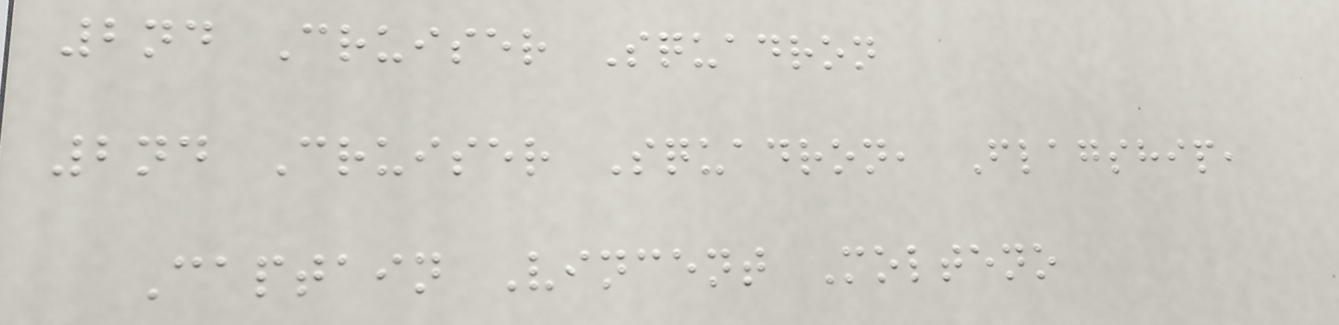2nd Cruiser Squadron
2nd Cruiser Squadron, Flagship,
Captain Vincent Molteno
